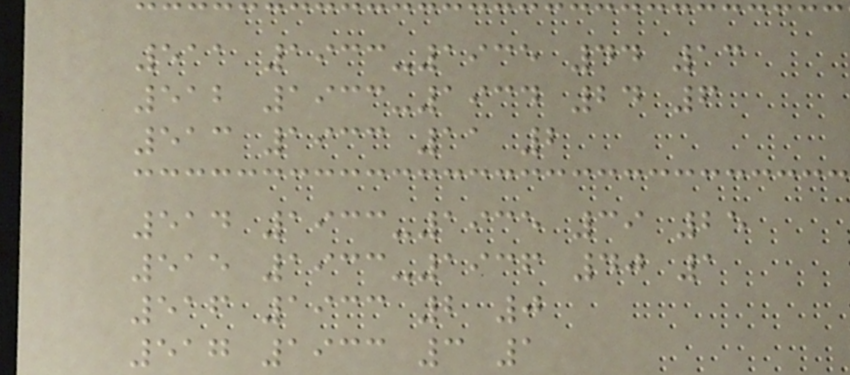511 1933-1935 44 13
512 1933-1934 24 6
513 1933 11 2
514 1933-1935 39 25
515 1933-1936 40 1
516 1933 2 0
517 1933 3 1
